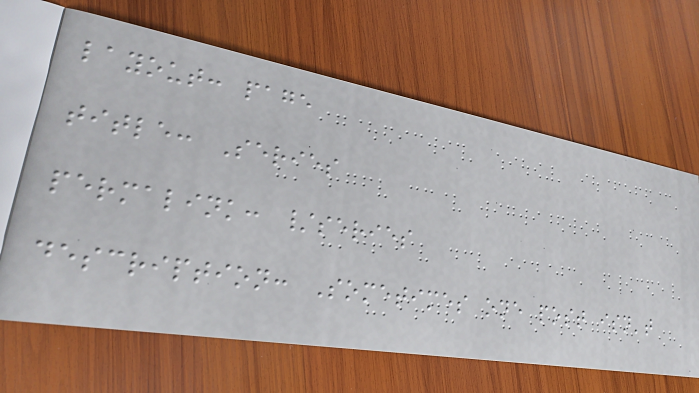layout: page
title: Series
permalink: /series
description: Sometimes one post isn't
